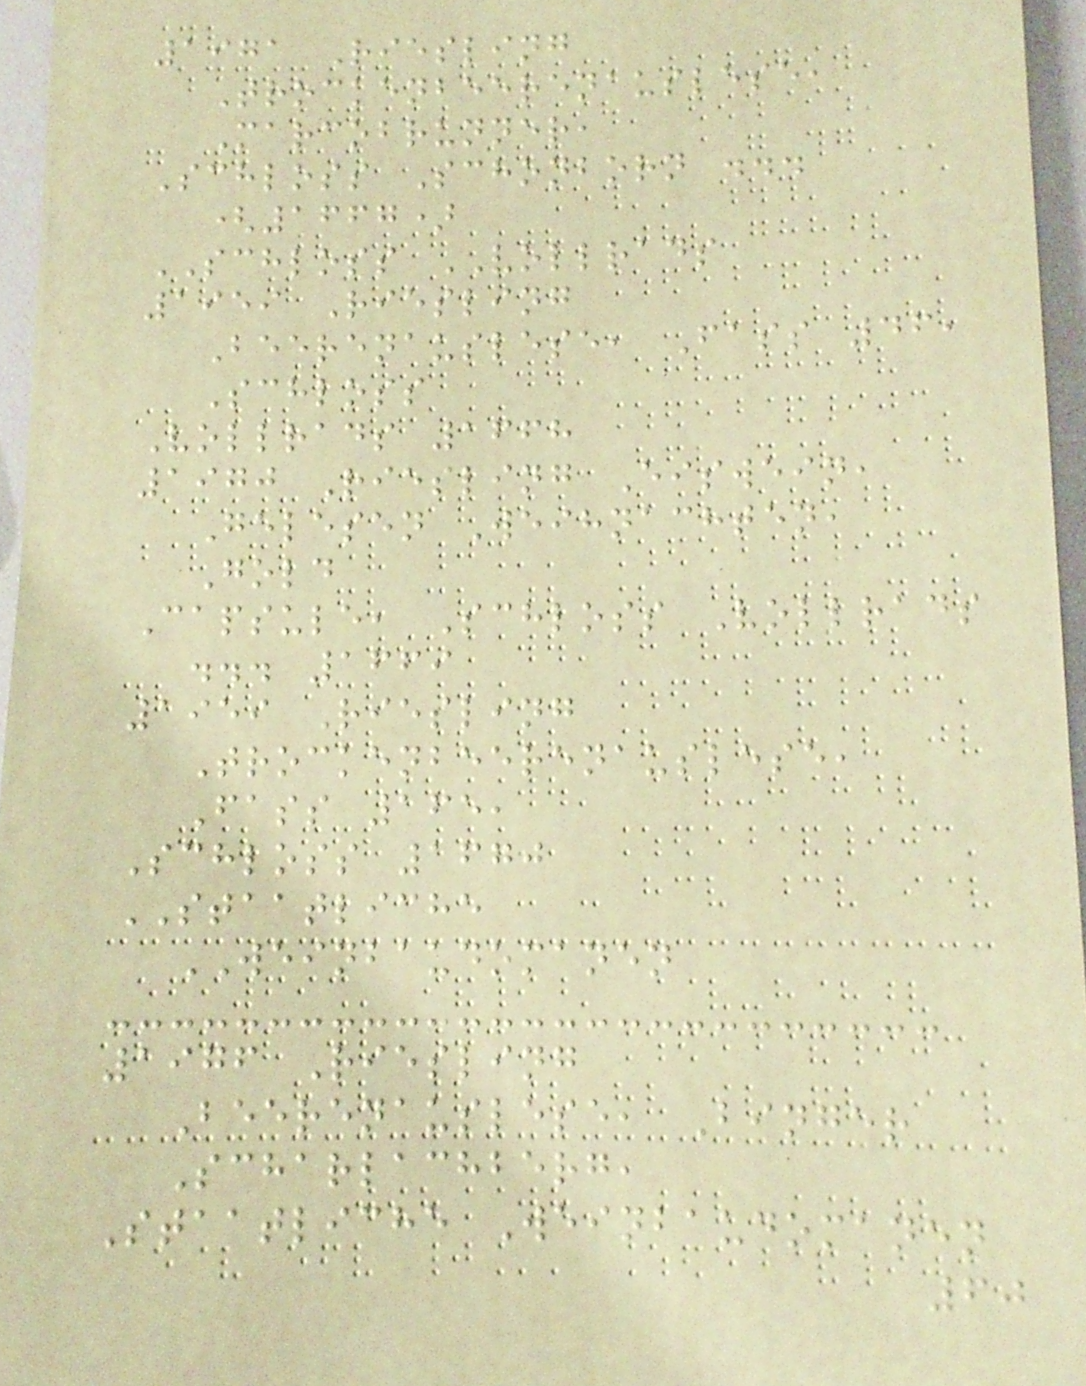1971 Riesling
Trockenbeerenauslese,
Marcobrunner,
Schloss Schonborn ...
(1667)
SCHLOSS VOLLRADS
1959 Riesling
Beerenauslese, Fass 46,
Schloss
Vollrads 1668
1970 Riesling Eiswein,
Gelesen Weihnachten,
Gold
Capsule, Schloss Vollrads
... 1669
1959 Riesling
Trockenbeerenauslese,
Fass 165,
Schloss 1670
STAATLICHE
WEINBAUDOMANEN
1976 Riesling
Beerenauslese, Binger
Scharlachberg,
Staatliche Weinbaudomanen
60
